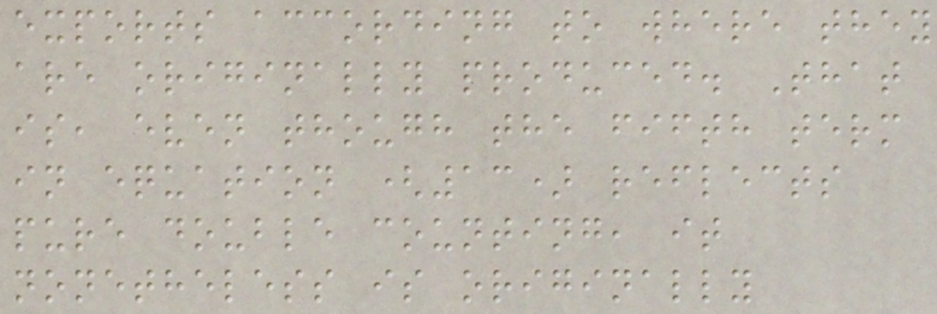exports according to where they
are originally produced. That
is, even though the fifth term
in equation (13) reflects
pure double counting, it
nonetheless is originally
